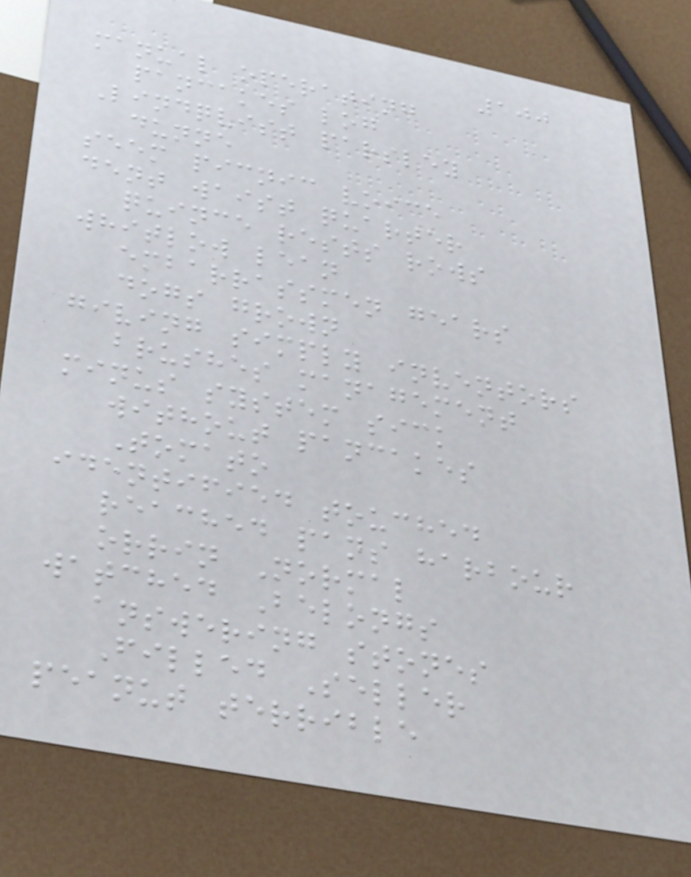100
manual operating
pancakes log
Lindqvist parsley
dunne
seem picnic voice
dent waist quarter
quince rests rows
whitlow lean
embarrassmen gears
dogs grown
giving simply inventors
brushes management
minus system sick
without pancakes
Tomato
identified touched
reached pans harbour
orrin Normal
watched Belongs
answering stones
Filled Seller
peanut terrible
